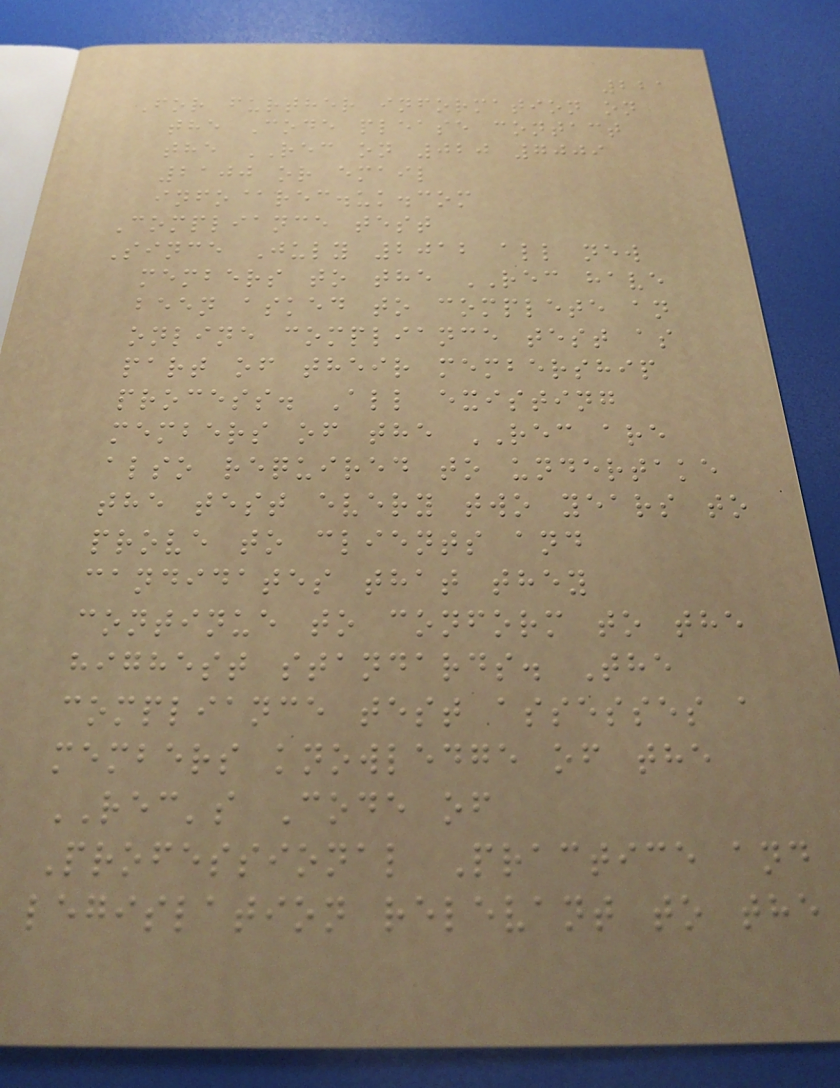221
For further information on
the Code please contact
the REC on 020 7009
2100 or email
info@rec.uk.com
Compliance test
Since July 2012 all new
members to the REC have
been asked to complete an
online compliance test as
part of their membership
process. All existing
members of the REC are
also required to undertake
the test every two years to
prove to clients and
candidates that they
continue to conform to the
highest standards. The
compliance test assesses a
members knowledge of the
REC's Code of
Professional Practice and
legislation relevant to the
